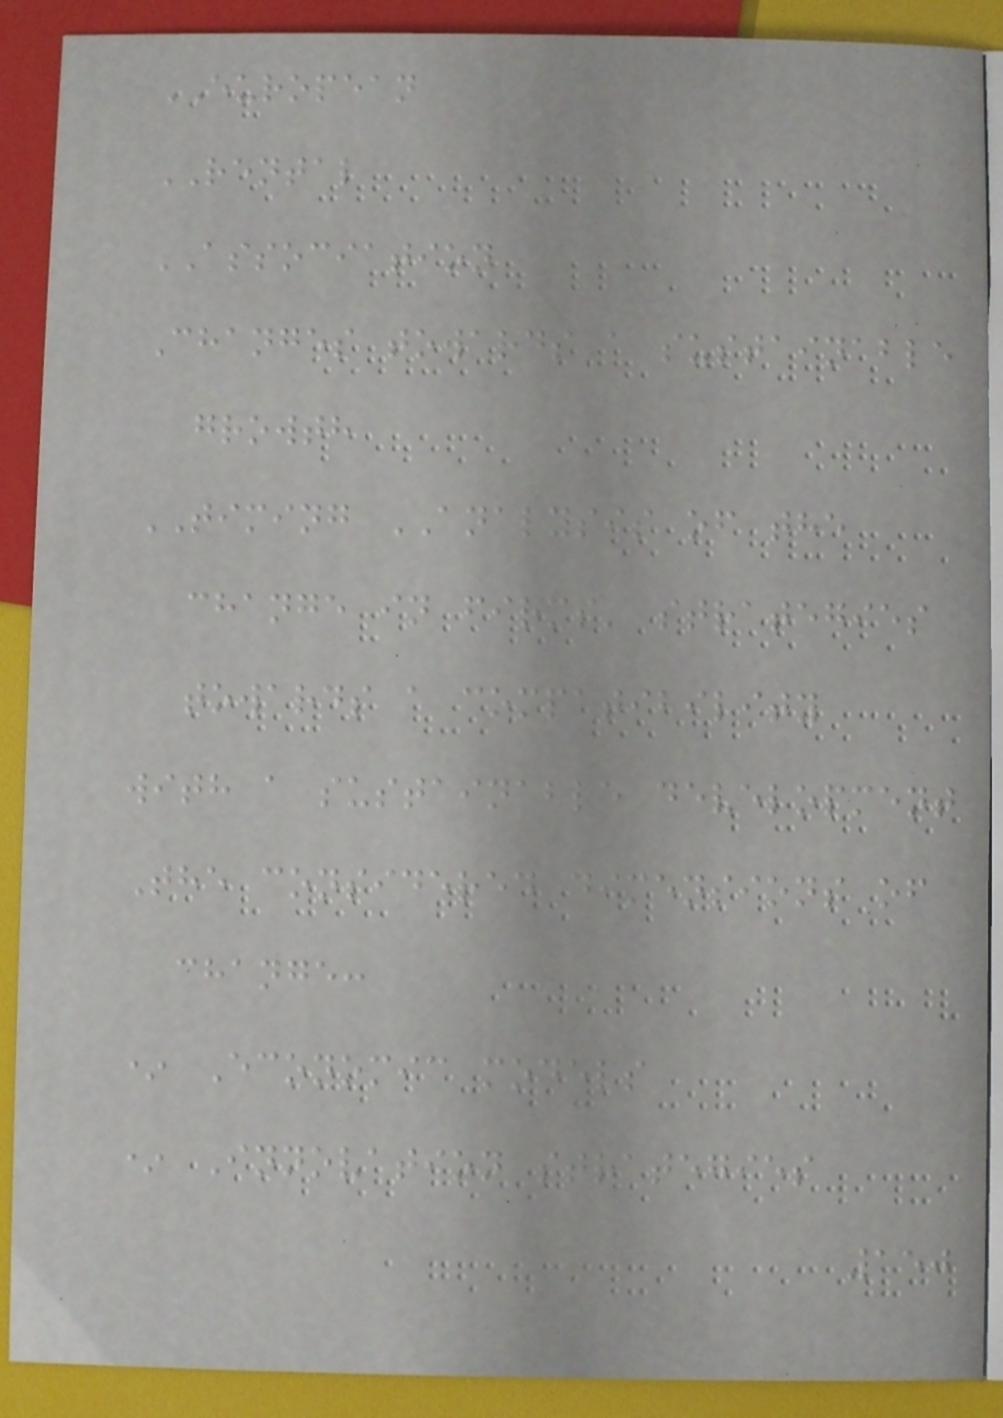EUROPEAN
RENTAL
ASSOCIATION
Changes towards a sustainable
growth
TIMING ANALYSIS of the
change in firms' strategies
towards a compatibility
with a sustainable development
The considered dimensions of
change:
* Economic models
* Innovation strategies
150
